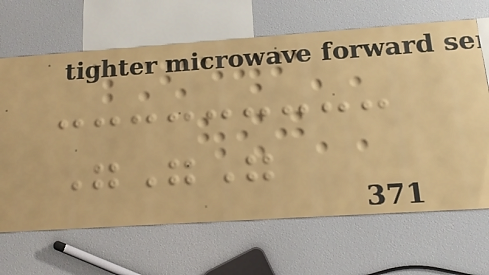"""
